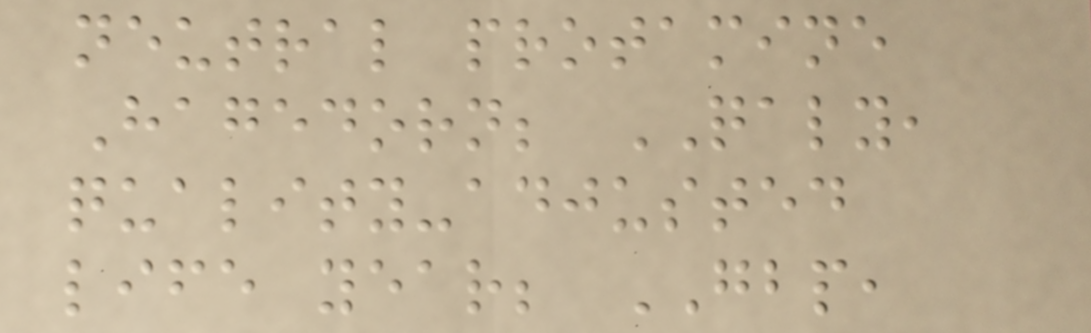neutral protamine
Hagedorn; QALY,
quality-adjusted
life year; GBP,
